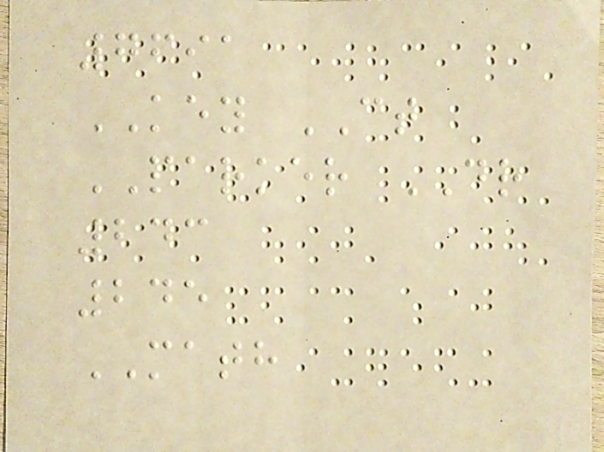7691
KEY CT
PARKER DR
243
245
MATH
